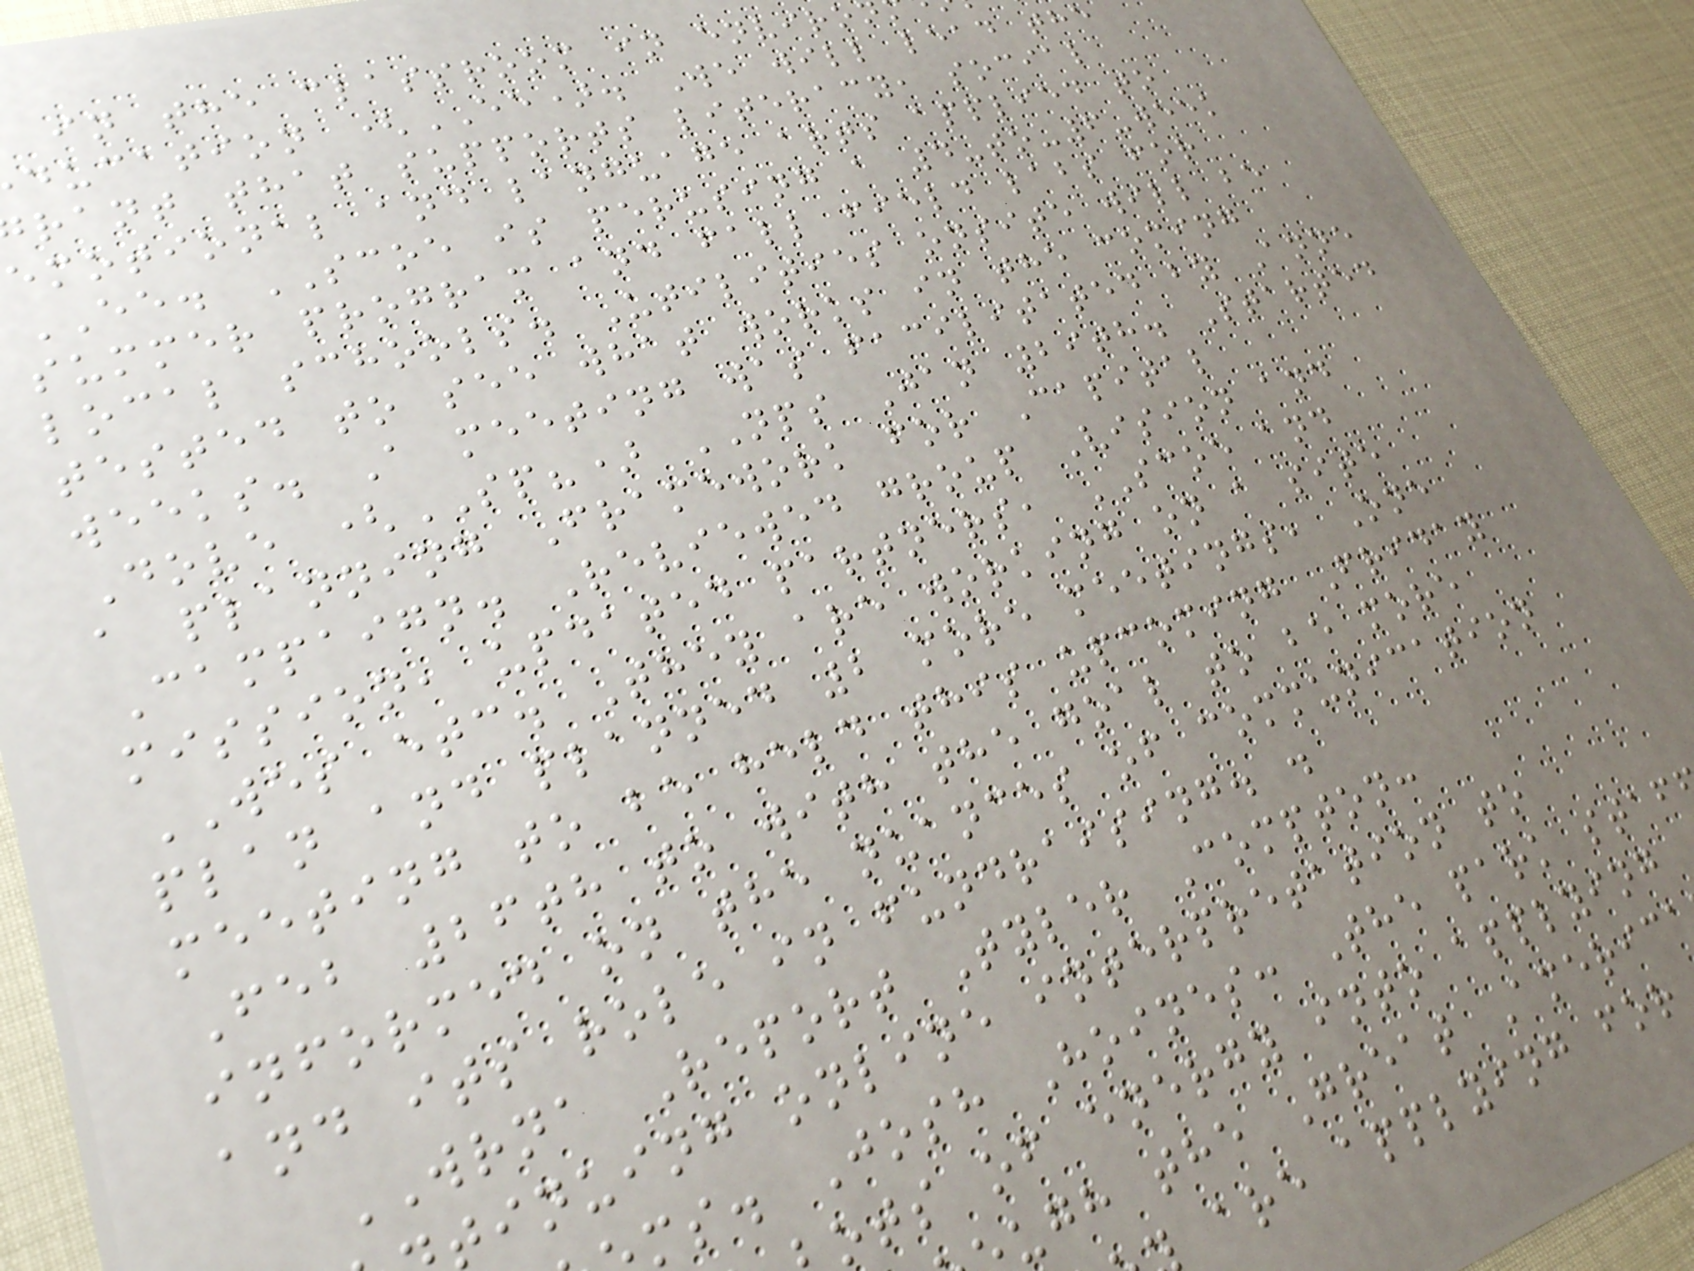in the classroom in enviro
ducation (EE). We will lead the
rant that supports literacy, social
emotional and language arts applied to
EE. SCOE is perusing a 4-to-6-week
summer program and fall field labs for
local schools. Utilities onsite will be
tested to see what works in the coming
weeks. A meeting was facilitated by Anne
Dove (SP?) NPS Jan 29th. Started
a planning Framework for Capital
Campaign. Reviewed group Vision and
mission, updated partners, SCOE and
WES etc. They are working on a site
plan and planned 2 more meetings, One
meeting to be held this upcoming Friday
Feb 26th to with the goal to be more
informed on the nuances of communication
and its role in fundraising. .
WRNA Report Tyler Compton:
inuing online interpretation to
ms. Josh Hoines: The park staf
ots of energy into applying
ugh the Great Americ
are applying for
